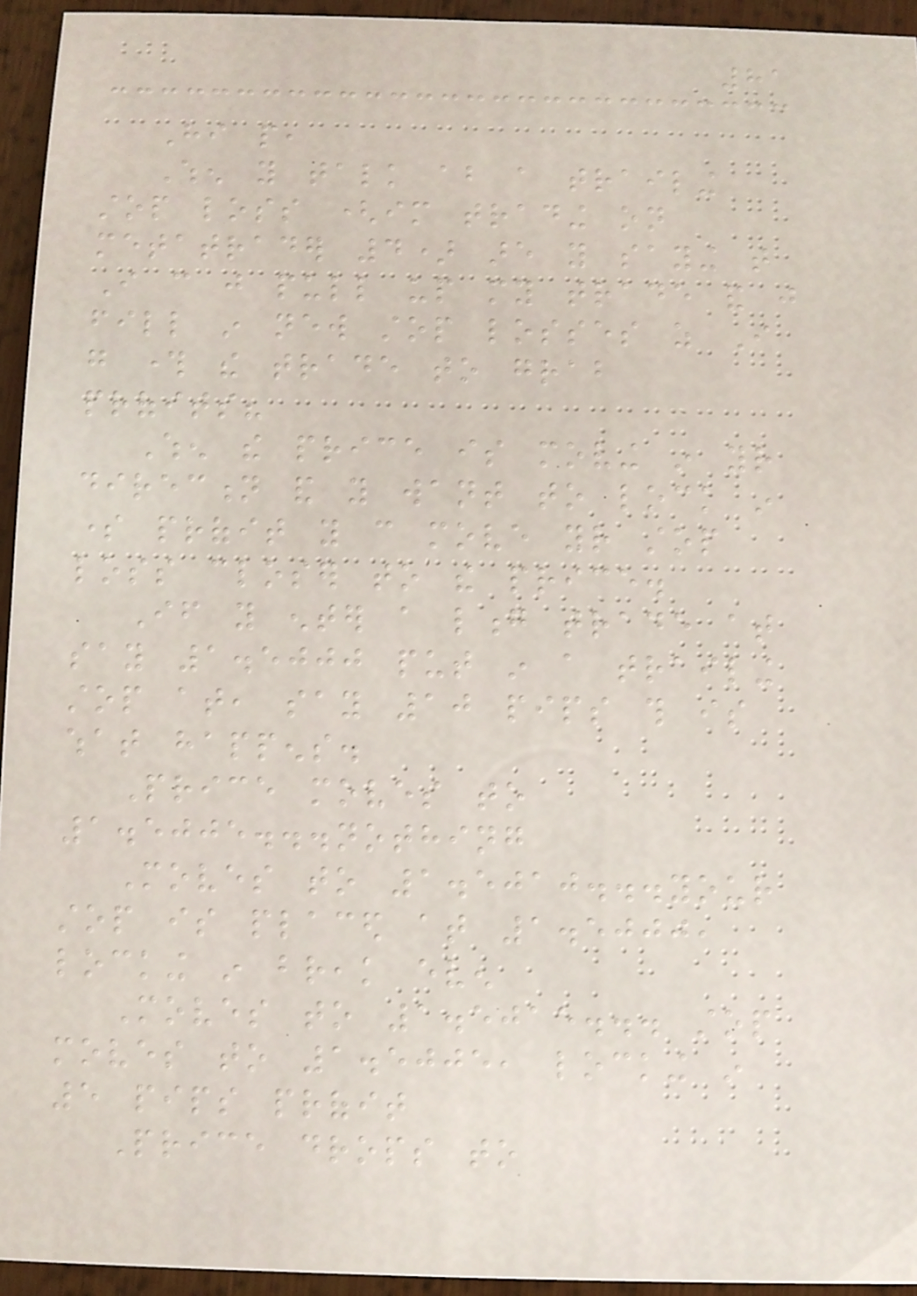81
Hi people,
When you talk about a trailing
stop loss (im trading on
metatrader 4) are you saying that
I can just pull up my trade and just
fill in new stop losses as I
go through the trade to grab
profits?
When the price is moving in your
direction and you want to lock in
some profit you can move your stop
loss closer to the price.
If you enter a long trade at
say 1.5000 put in a trailing
stop at, say 10 pips this is
what happens.
Price moves to
1.5005...nothing
Moves to 1.5010...your
stop is placed at 1.5000,
locking in break even
Moves to 1.5015... stop
moves to 1.5005, locking in
5 pips profit
Price drops to
